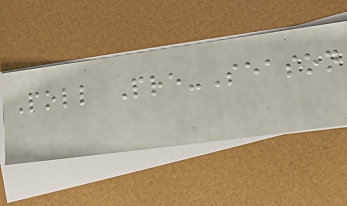Poll Pre-Season
